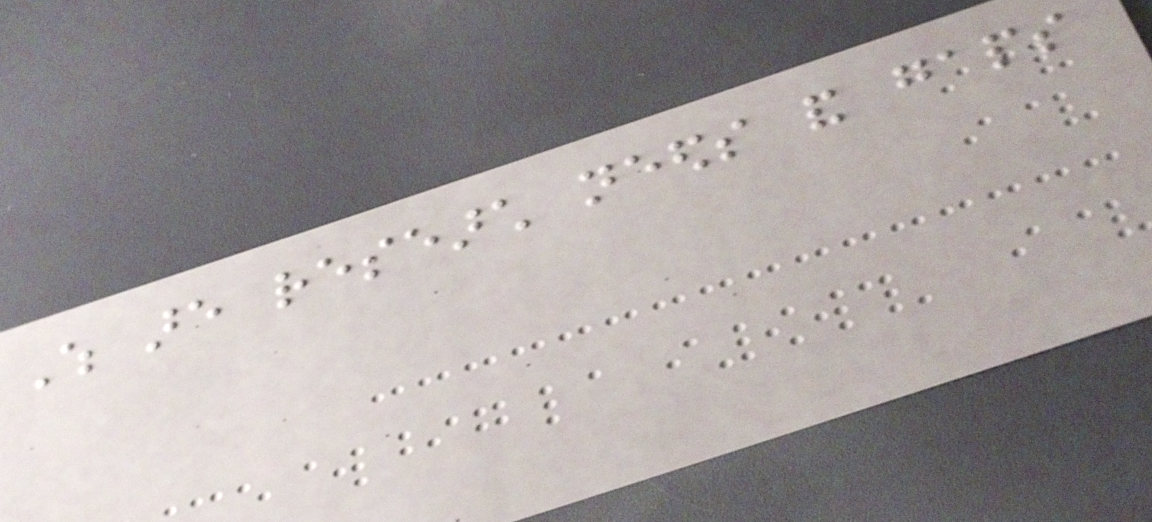Which are research needs and gaps
